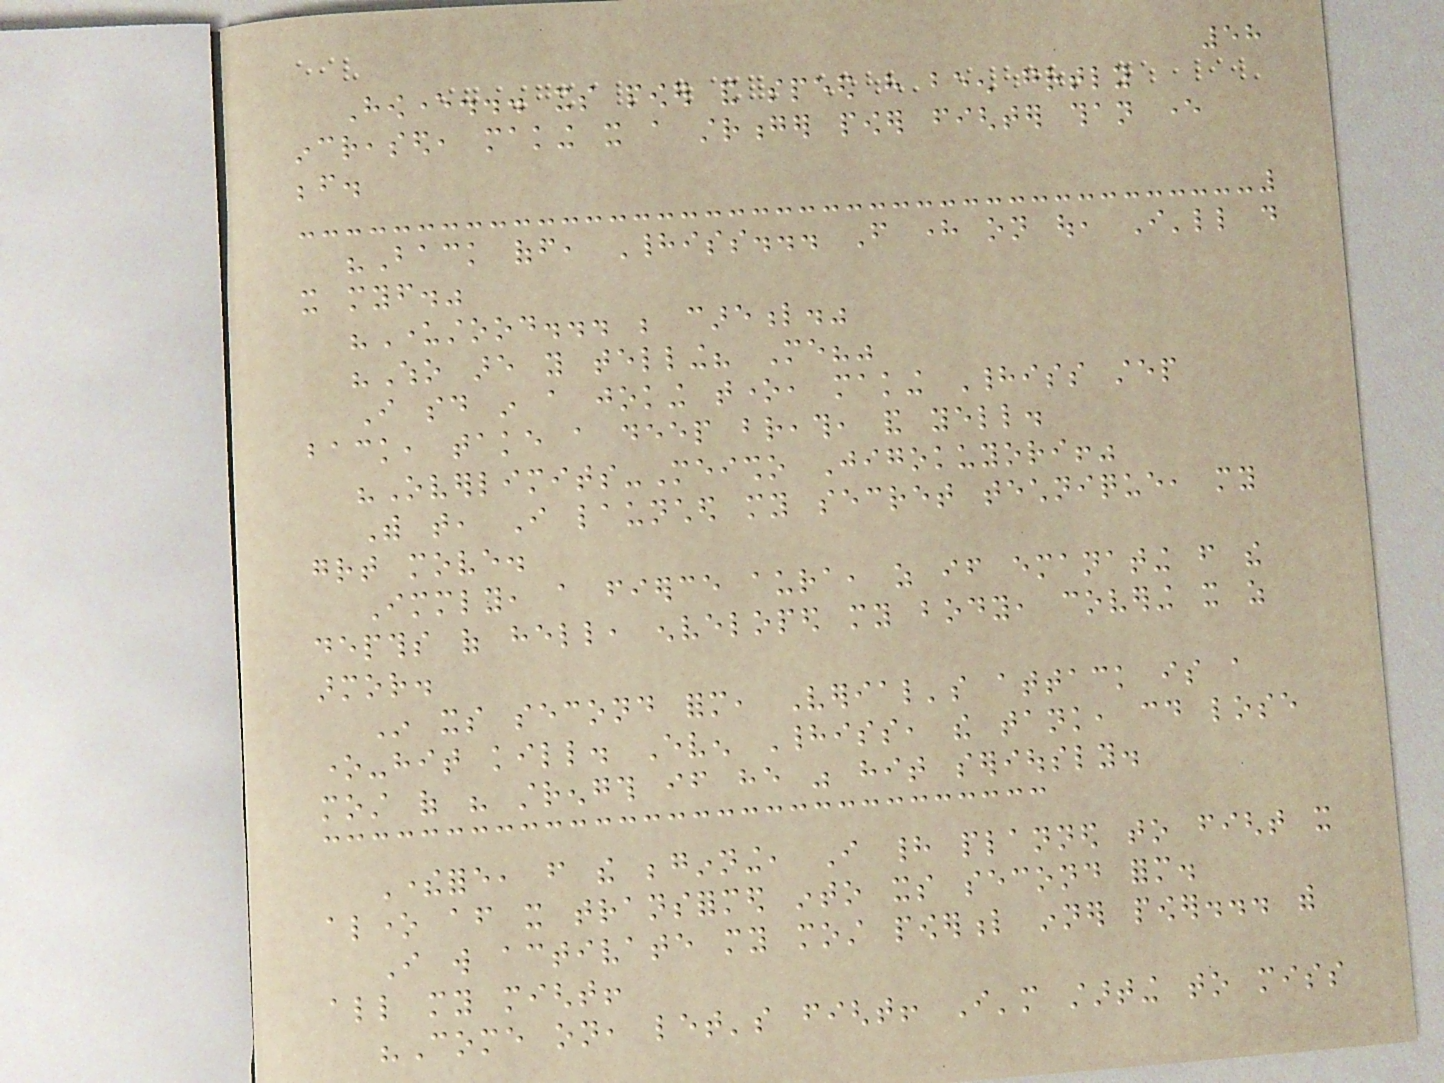58
However... its power and speed have been greatly
increased, making it a stronger power fighter than ever
before.
"Back off, Hadiss... From here on out, I'll do
it myself."
"Understood... be careful."
"Who are you telling? Me?"
I said in a joking tone, making Hadiss step
back, take a deep breath, and yell.
"Overlimits-Meisho Jigokuyori!"
With that, I launched my secret technique, my
great move.
Immediately, a fierce aura, as if emanating from the
depths of hell, enveloped my body, covering it as
armor.
In its second form, Verial's attack is a
one-hit kill. Even Hadiss, the tank, could lose
most of his strength if he was hit seriously.
Therefore, from the beginning, I had planned to fight it
alone after it transformed into its second form.
I will activate my most powerful inner power... with
all my might!
"Come on, let's fight! I'm starting to miss
